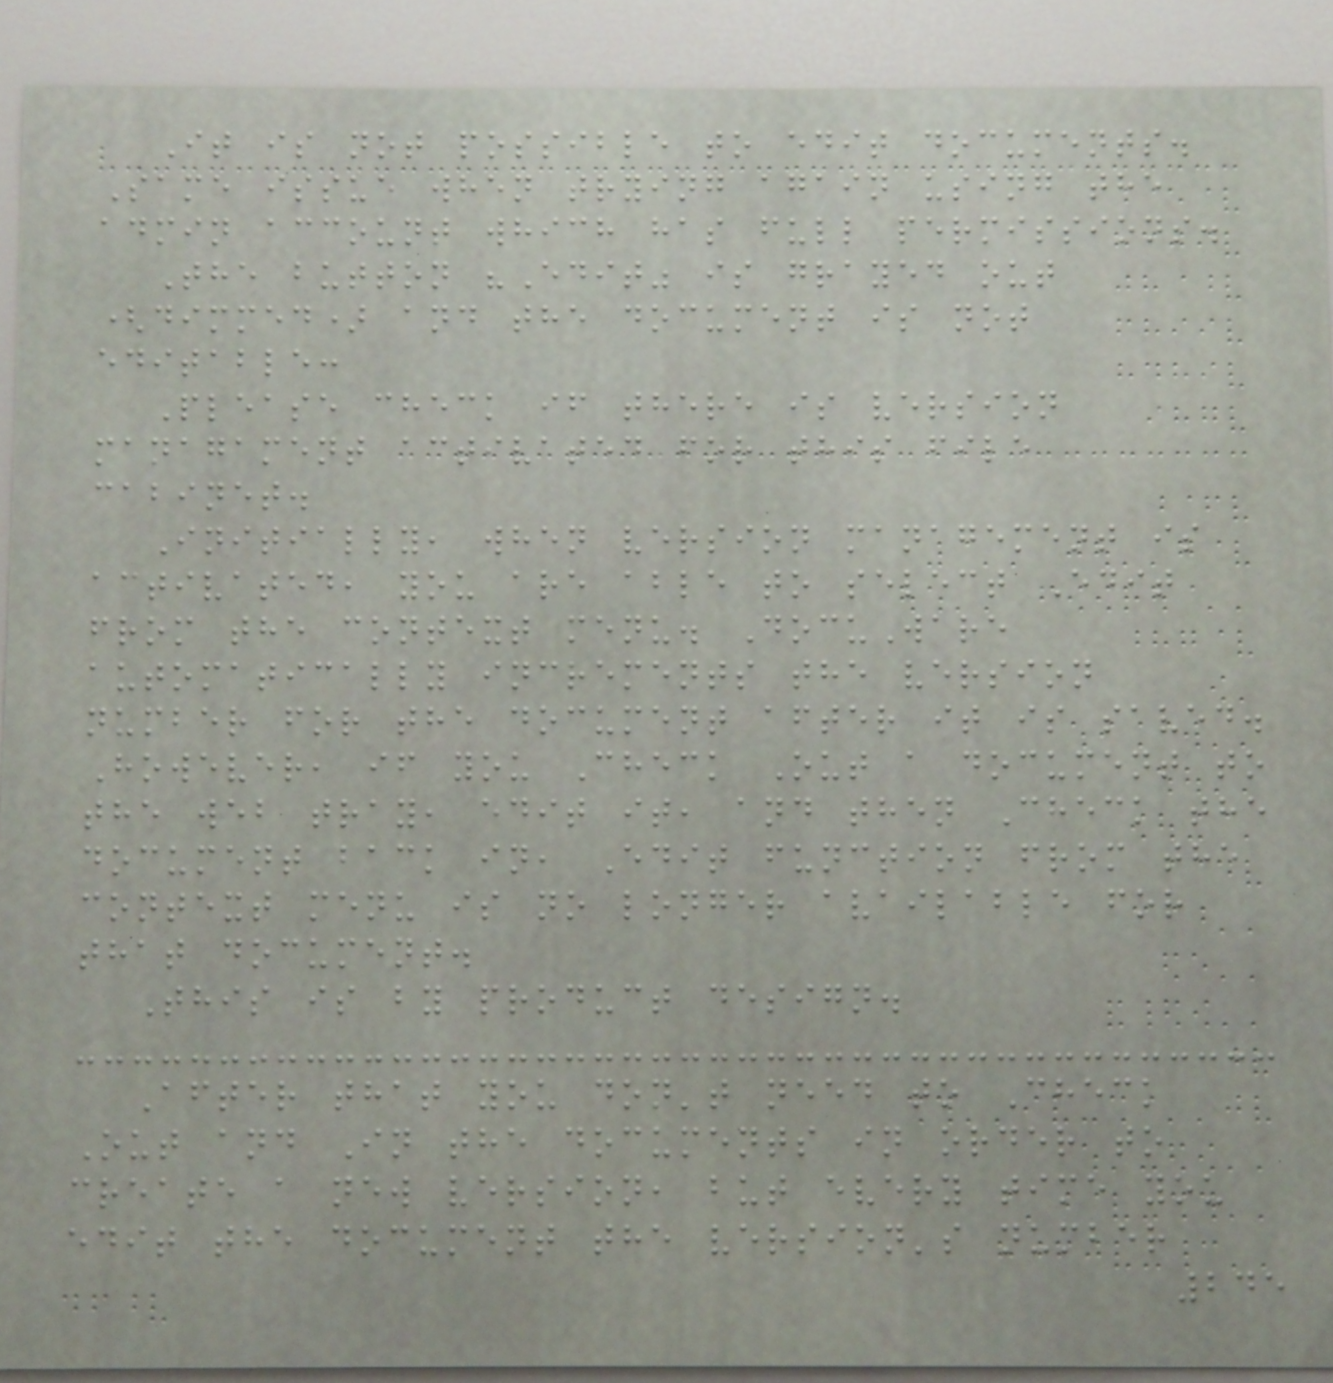It is not possible to edit documents.
Same issue when trying again using the
admin account which has full permissions.
The button "Edit" is grayed out
(dimmed) and the document is not
editable:
Please check if there is version
managament activated for this file
cabinet.
Initially, when version management is
activated, you are able to select Edit
from the context menu. DocuWare
automatically increments the version
number for the document after it is saved.
However, if you Check Out a document to
the web tray, edit it, and then Check the
document back in, Edit function from the
context menu is no longer available for
that document.
This is by product design.
After that you don't need to Check
Out and In the documents in order to
create a new version, but every time you
edit the document the version's number
245
